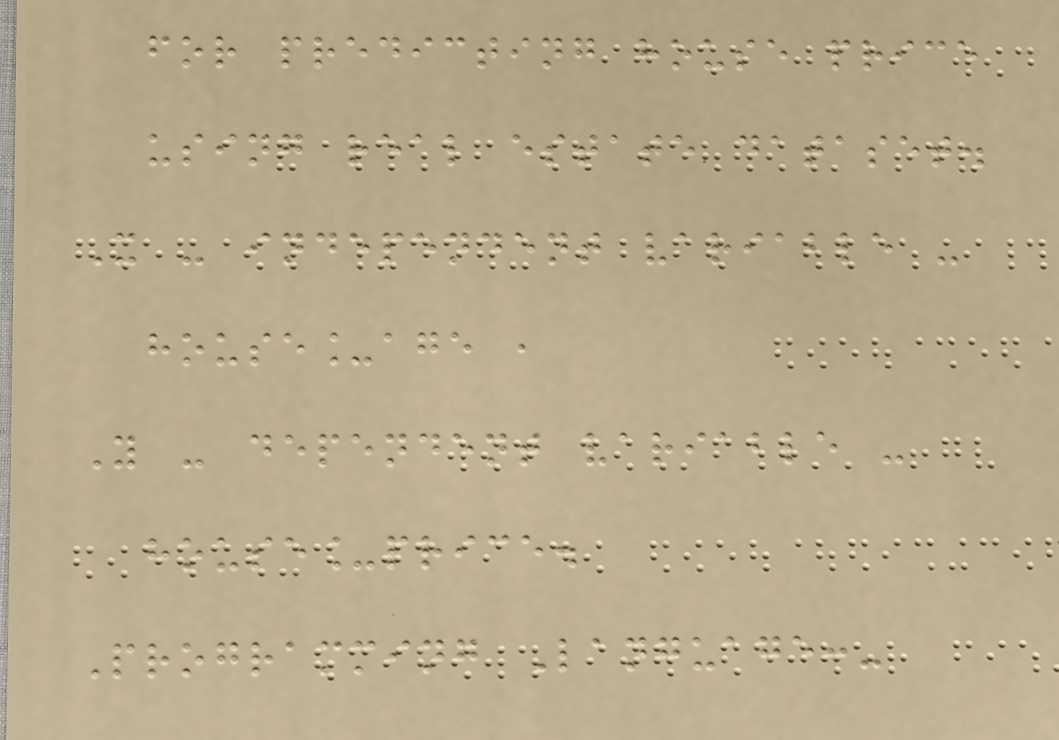for predicting house price
using real estate dataset.
X - independent variable -
house_age ,
Y - dependent variable -
house_price.
Programming Language:-
